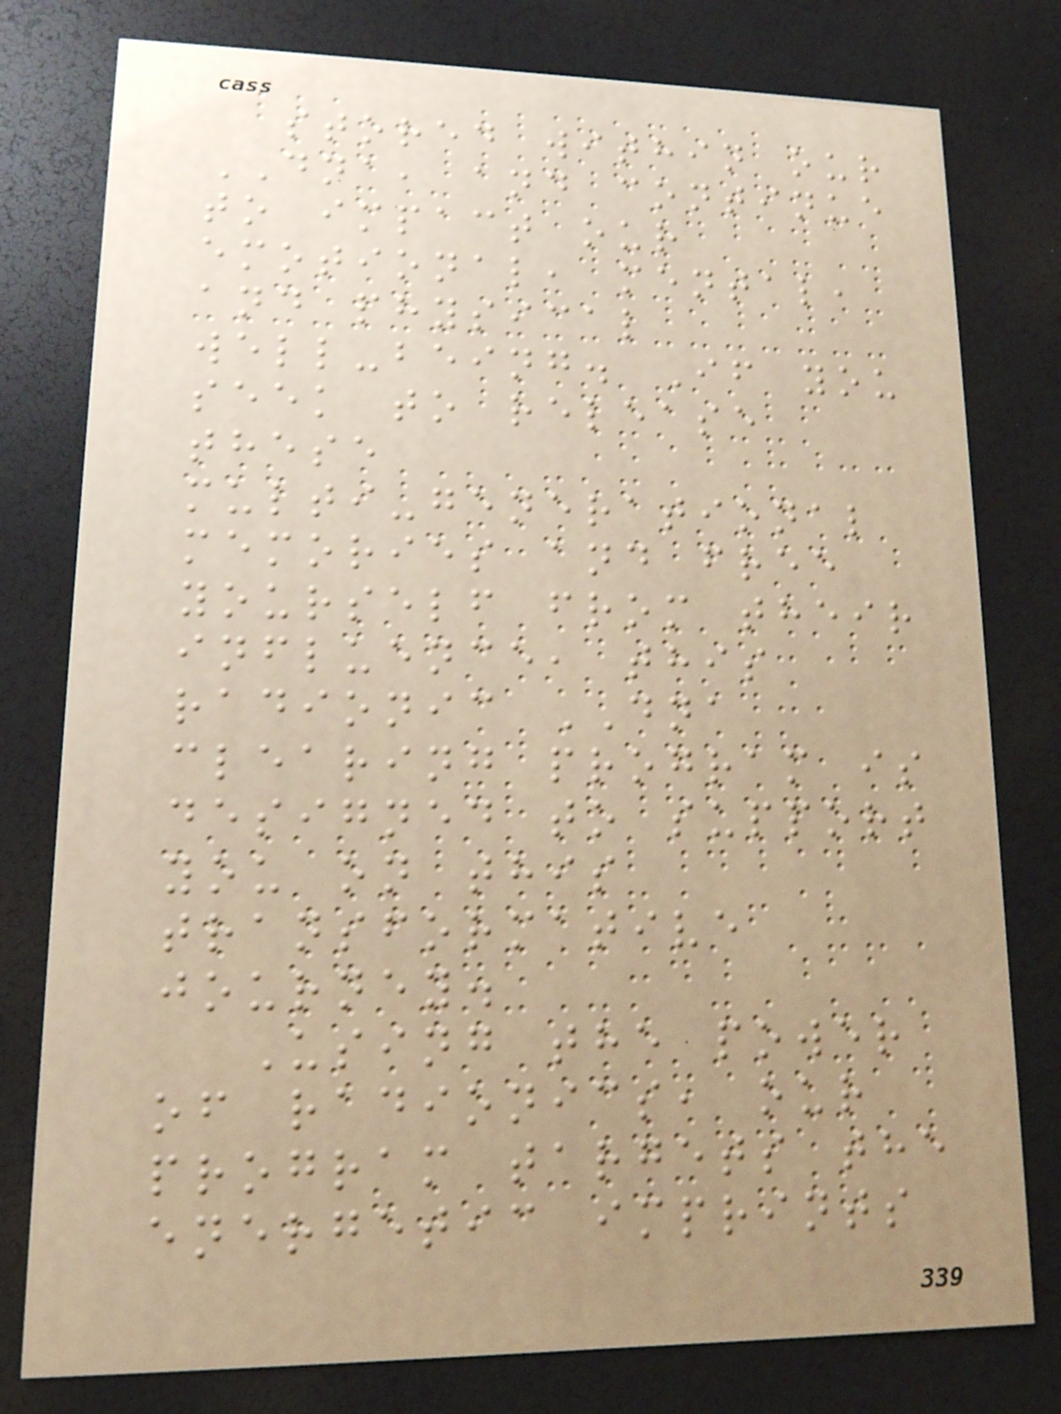stored within our
DNA, and continue
to impact our
emotional, mental,
and physical
well-being. If you
seek to release
these
multi-generational
memories and free
yourself from their
influence, this
radionic DNA
clearing program is
designed to support
you on this
transformative
journey.
Using the power
of radionics, our
program targets the
energetic imprints
